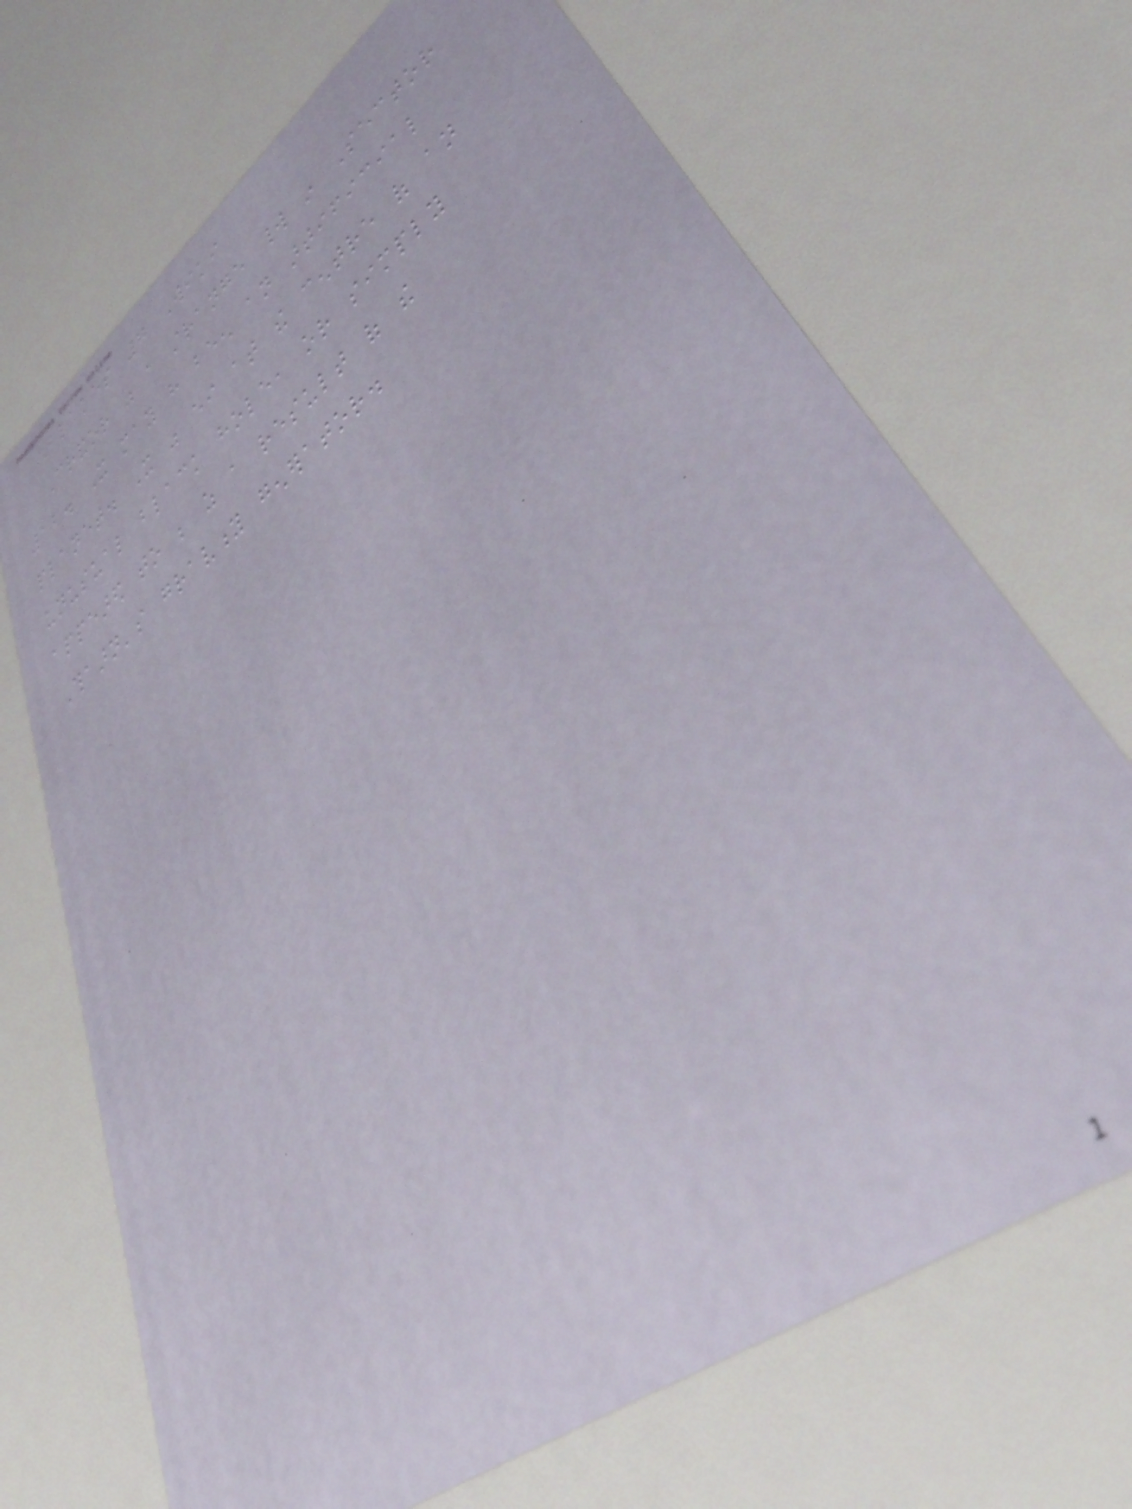Blakes 7 Wiki
Crandor was a strange world in Sector
12. It may have been an artificial
planet. It was either at the centre of an
unusual black hole, or simply
appeared to be as a result of the
Thaarn's gravity generator.
